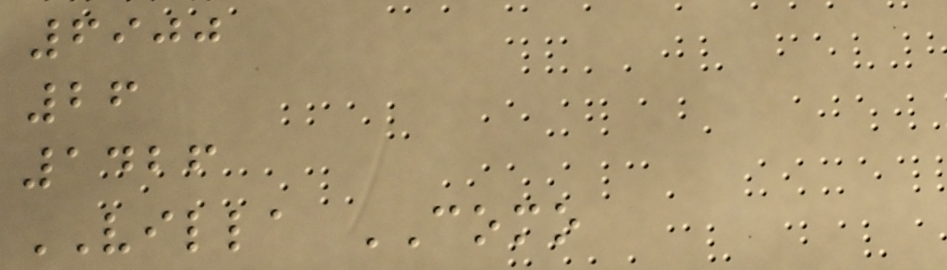6900
26
1426
VILLA COMO
